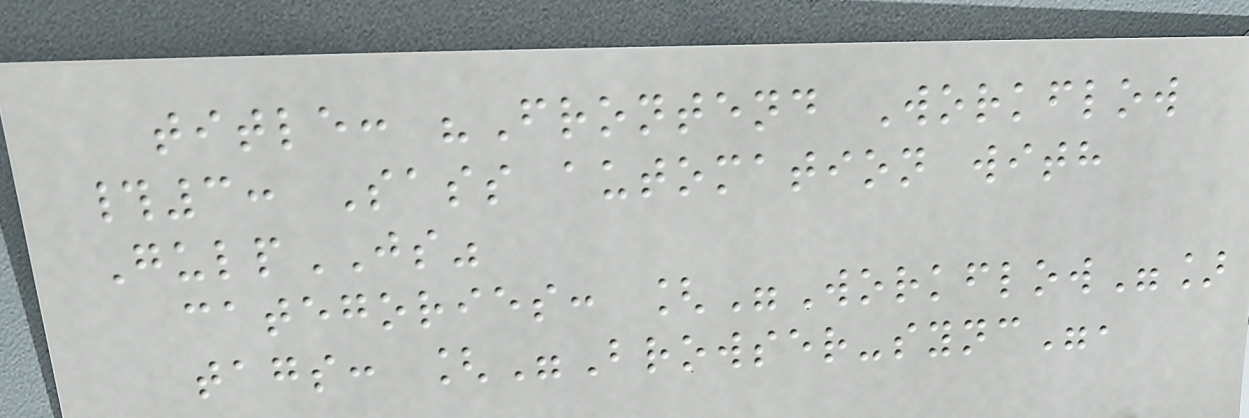title: "Frontend Workflow
#3: Sass automation with
GulpJS"
categories: ["Workflow"]
tags: ["Browser-sync",
